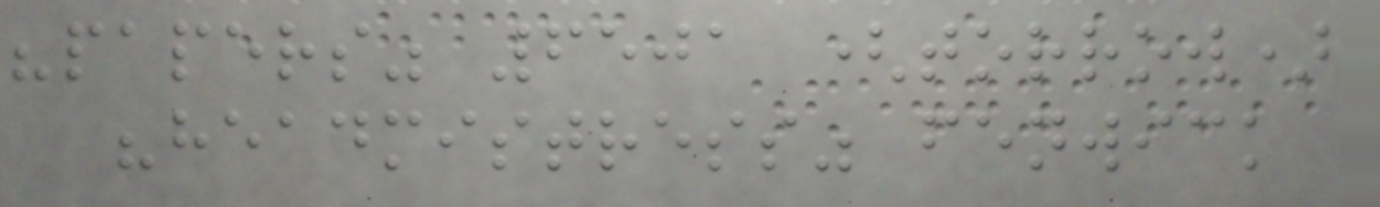"papers" 6501 (torrow)
"headmistress" fenwick
